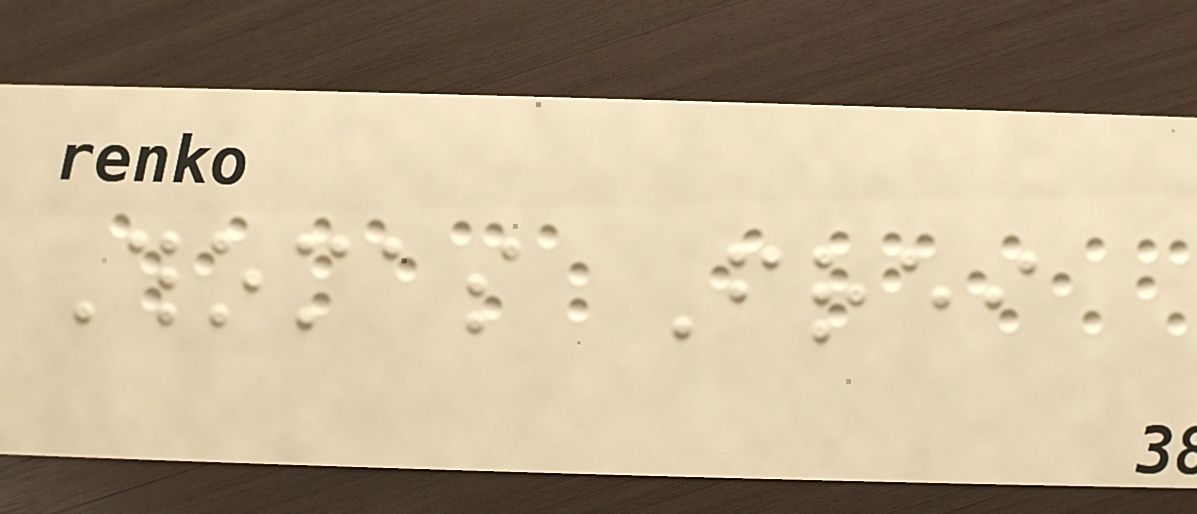Thomas Frei
